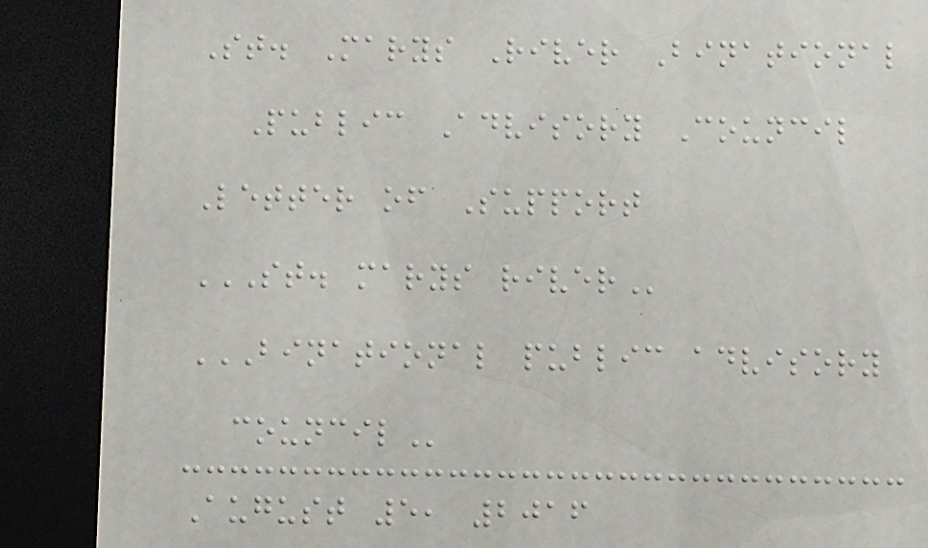St. Marys River Binational
Public Advisory Council
Letter of Support
ST. MARYS RIVER
BINATIONAL PUBLIC ADVISORY
COUNCIL
August 5, 2016
